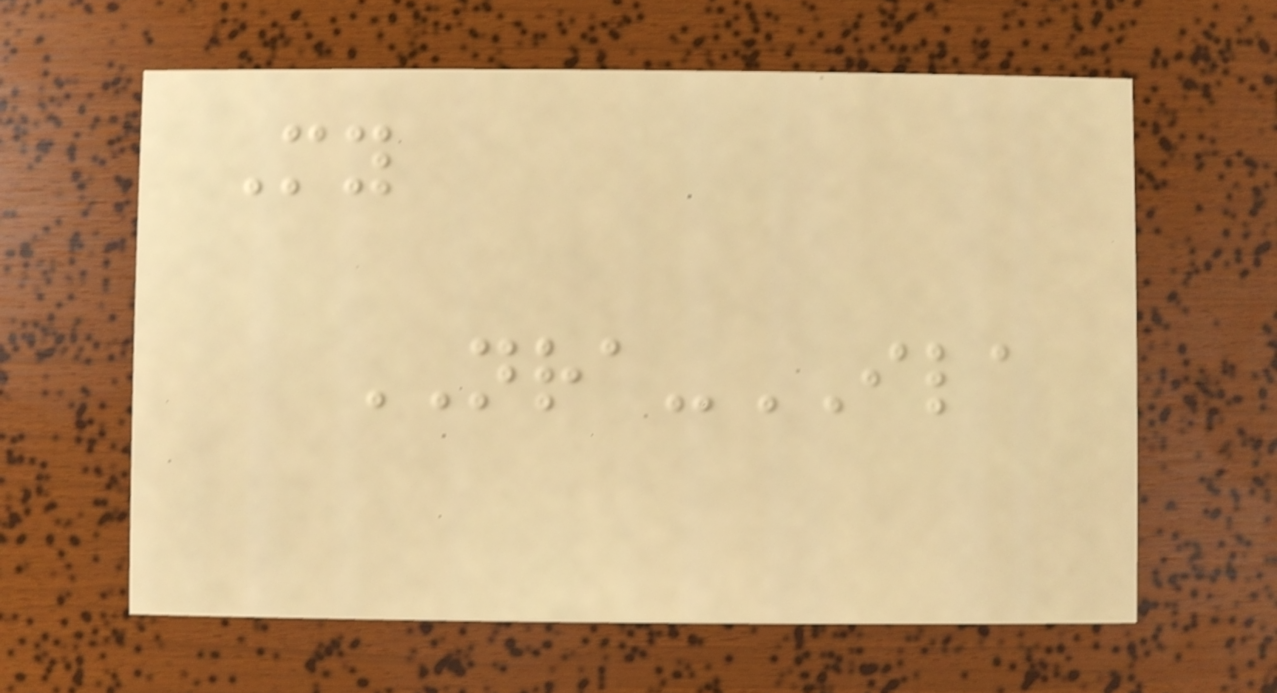My
NRA-ILA
